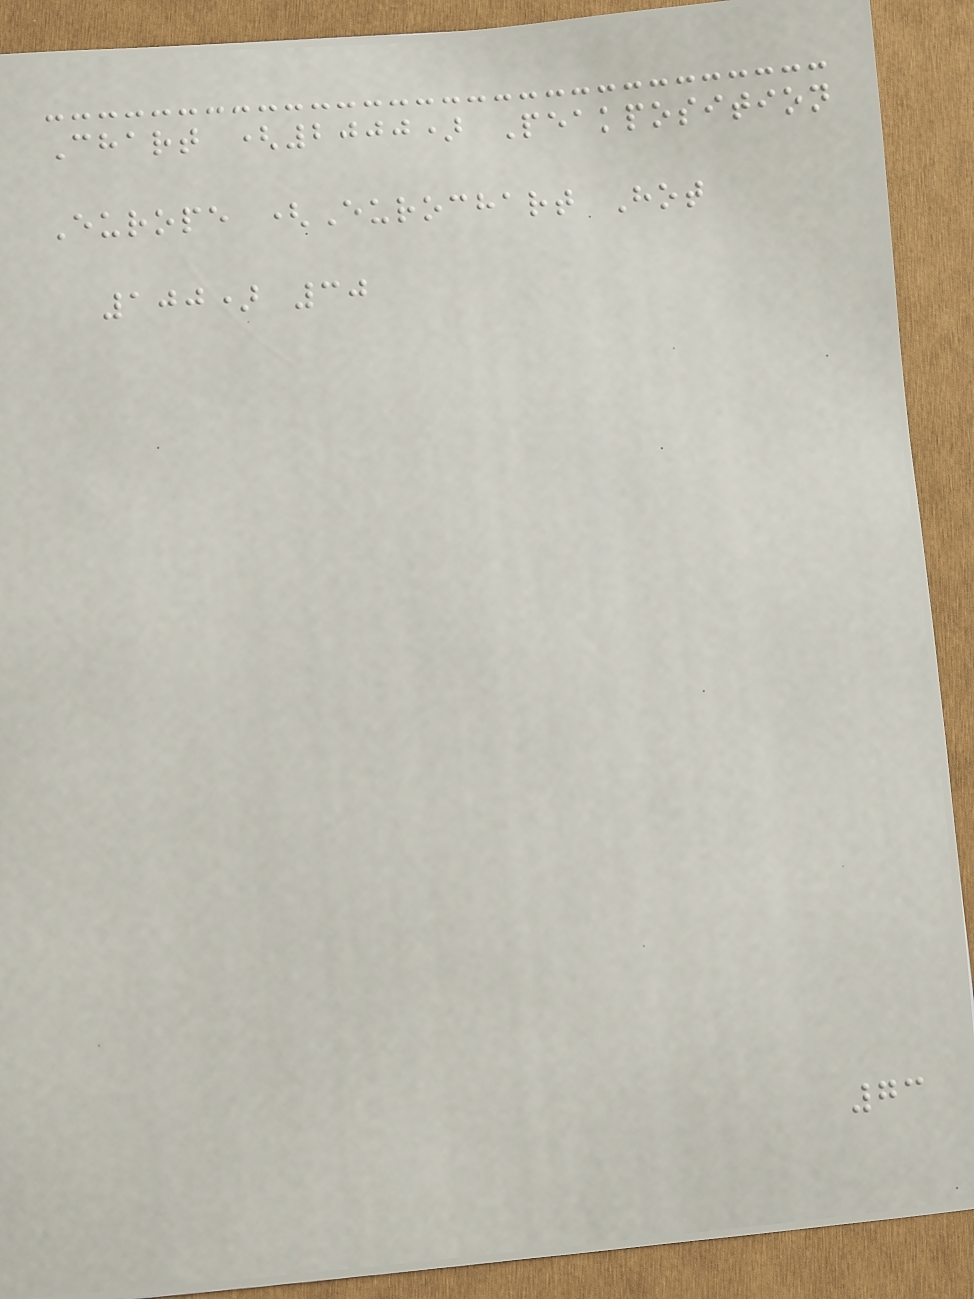Chart (2000) Peakposition
Europe (Eurochart Hot
100) 30
73
